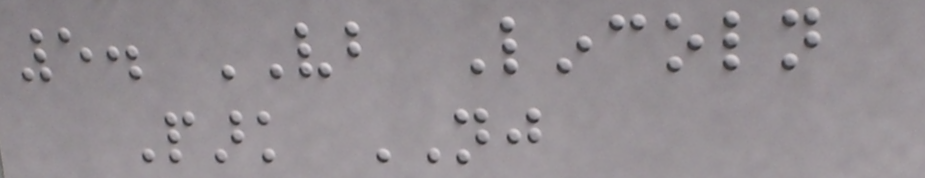5. VB Lincoln
Park NJ
